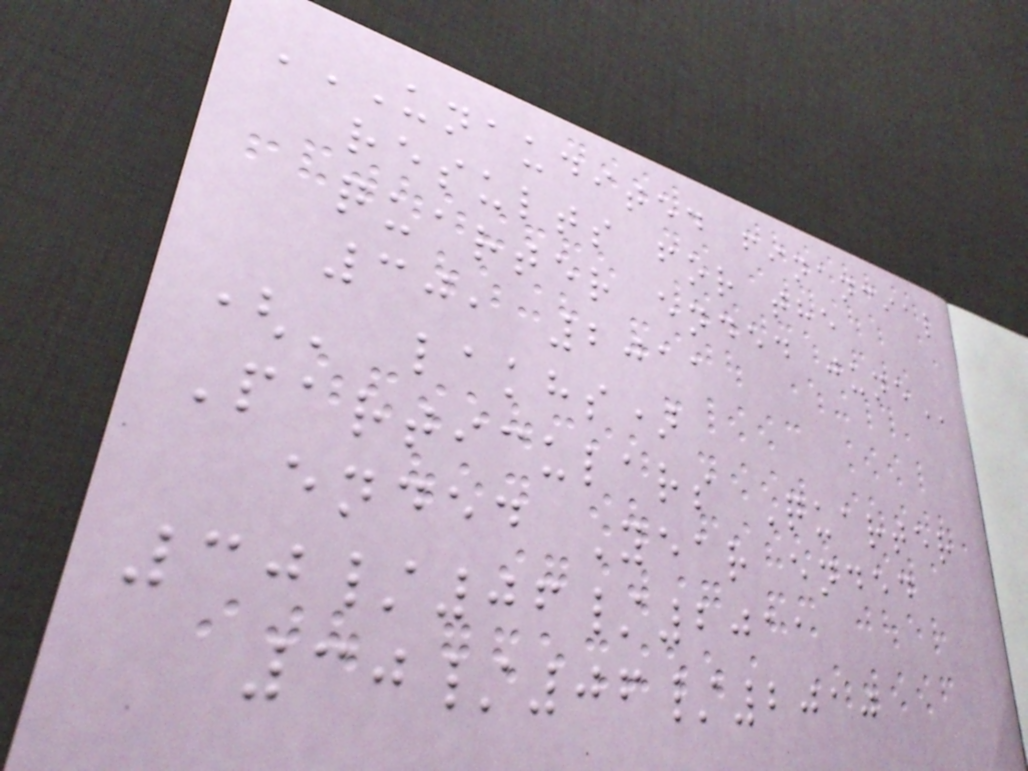UNAUDITED FINANCIAL
RESULTS FOR THE
QUARTER ENDED JUNE
30, 2011
(' lakhs)
Particulars Quarter
ended Year ended
30/06/2011
30/06/2010
